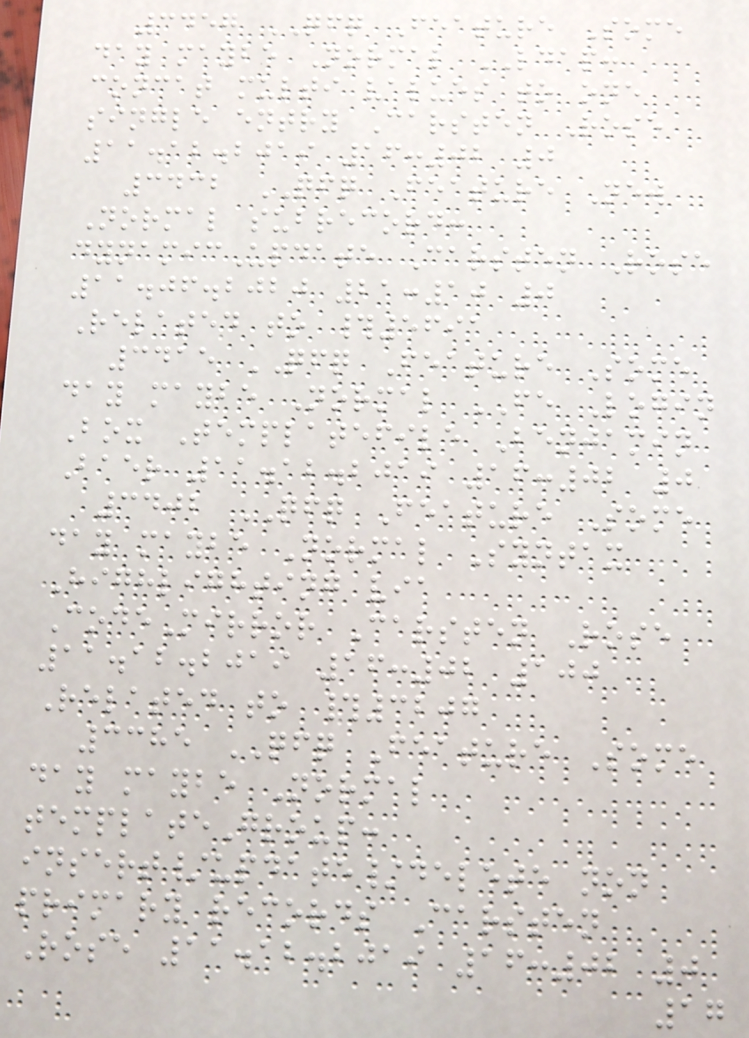3457 QFQ Feature Some
day maybe Normal LDAP:
concat multi values to one
single entry Carsten Rose
11.12.2019 16:02 0
3432 QFQ Feature New
Normal subrecord:
dynamicUpdate Carsten Rose
11.06.2020 21:10 0
Related to #5691
3415 QFQ Feature Some
day maybe Normal FE Login
Box Templatefile Benjamin
Baer 11.12.2019 16:02 0
3402 QFQ Feature Some
day maybe Normal Syntax
Highlighting via
CodeMirror Carsten Rose
11.12.2019 16:02 100
Related to #3207
3385 QFQ Feature Some
day maybe Normal
templateGroup:
insert/update/delete non
primary records Carsten
Rose 11.12.2019 16:02 0
17
